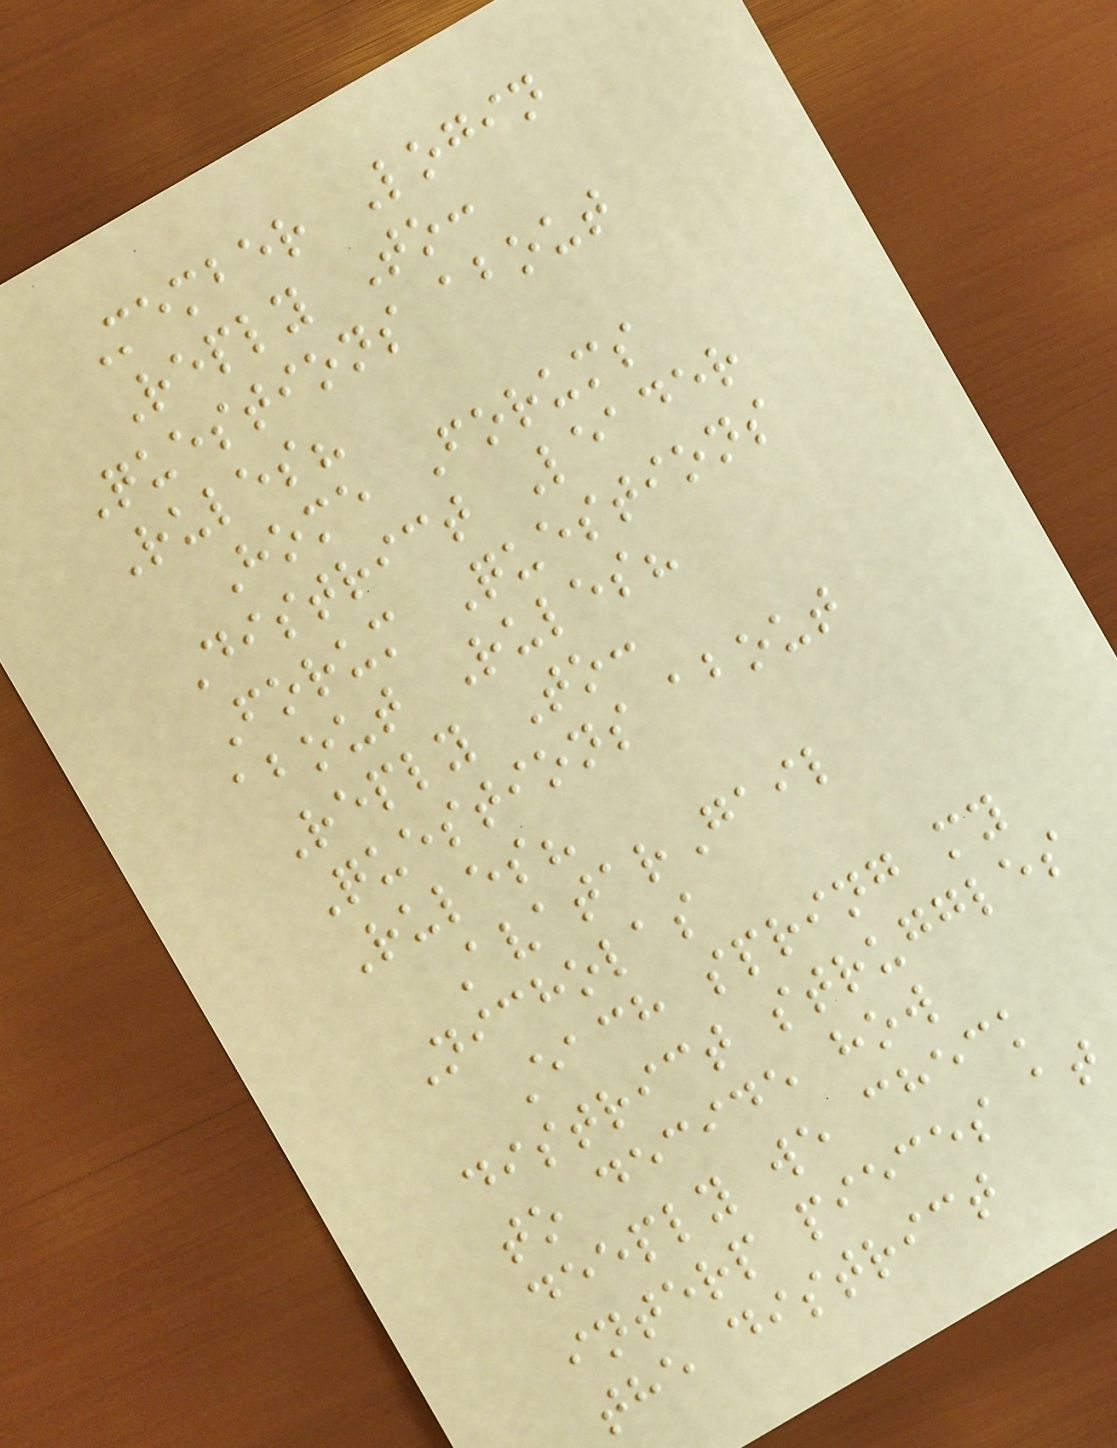Member Login
Reply To:
Questions about
Rules?
Home Forums
District Leader
Forum Questions
about Rules?
Reply To:
Questions about
Rules?
AvatarGail
Nicholas
Each spring my
district struggles
to decide how
deeply we check
interp pieces at
the district
